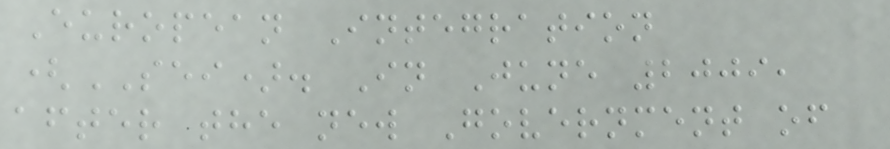European Integration
(SEI). In June 2009,
after the new Government of
